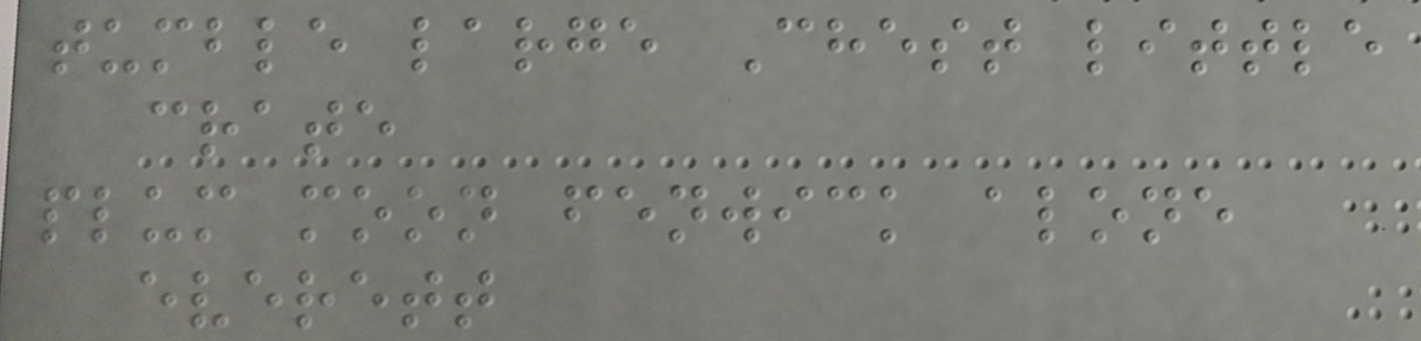tumble large Chest little
crate
plum moon fenwick alone
everett
